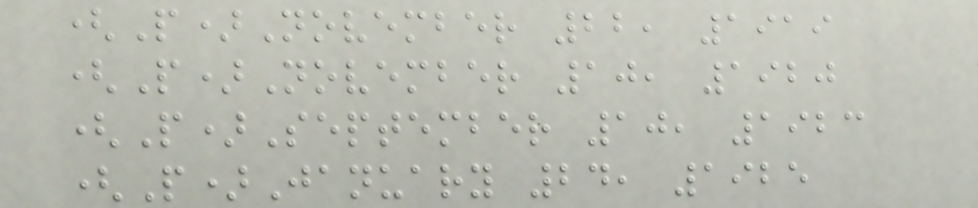(P)November 22, 1919
(P)November 10, 1920
(P)September 10, 1923
(P)January 24, 1925
